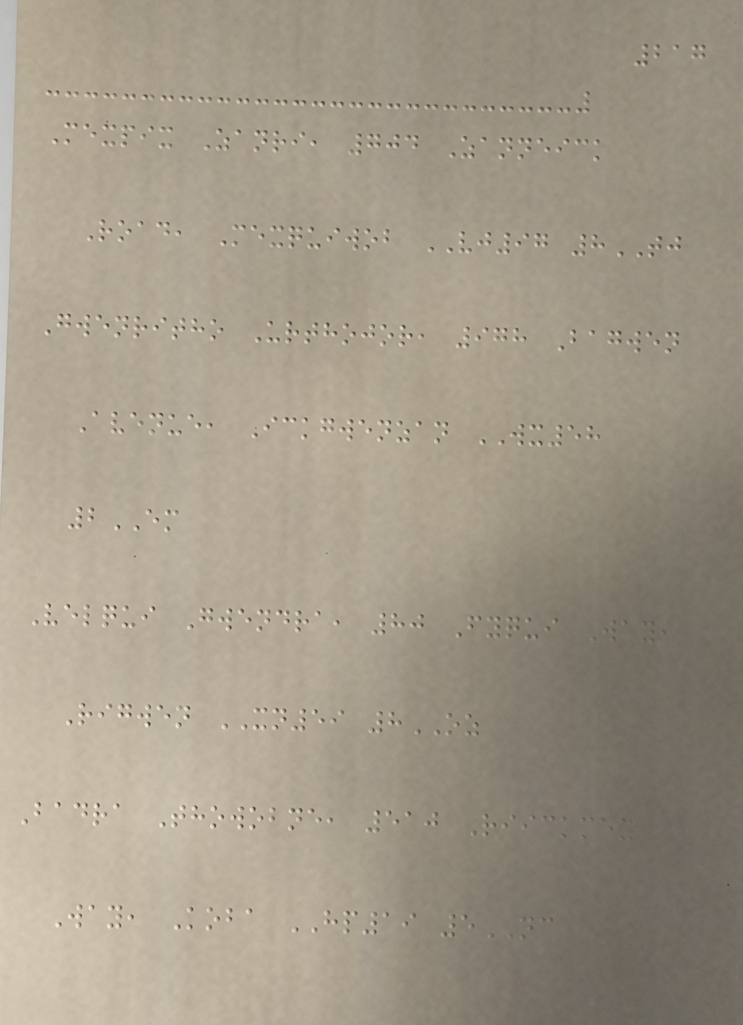217
Mexpix Zanri, 704 Zanneick
Road, Mexquiwob VJ97 8TJ
Gwenritho Urthojor, 978 Bagwen
Avenue, Ickgwenzan WX58
2EM
Velqui Gwendra, 80 Fyqui Way,
Rigwen XN59 8OZ
Badra Thowobne, 510 Riickmex
Way, Koba HP19 5NC
